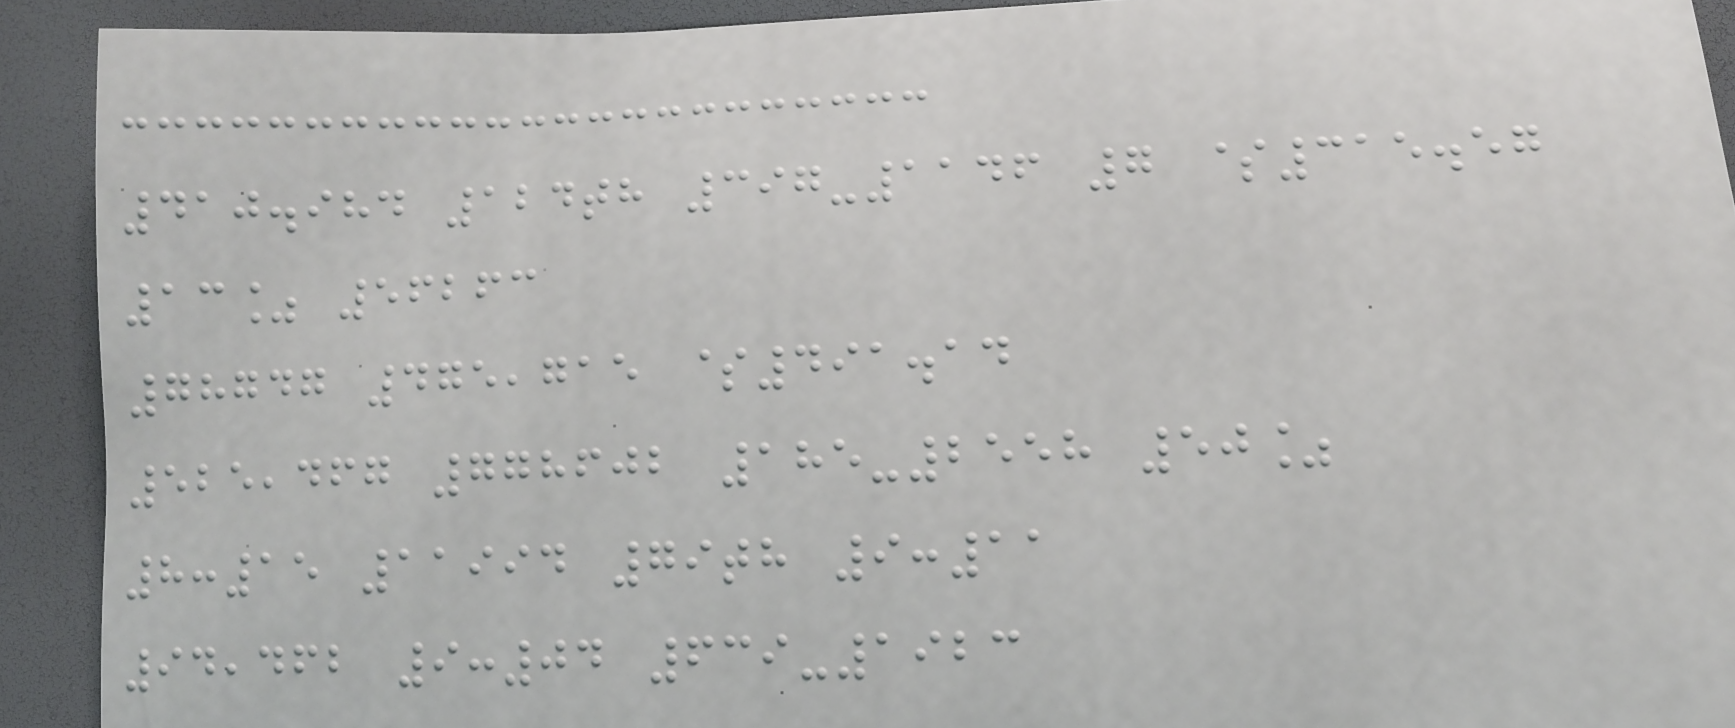410.984 124th 397-1146 7 $315.57
13% 56263
78747 475,715 $491.14
525,467 778602 185-2558 50%
8:15 11994 79th 9:11
94,462 9:04 639-1923
